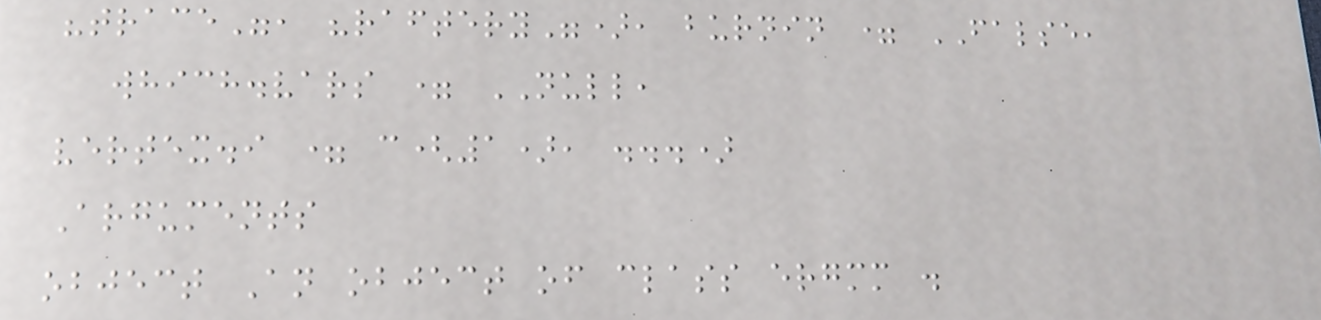"trace", "raftery"), burnin = FALSE,
which.vars = NULL,
vertex.i = c(1), ...)
Arguments
object An object of class ergmm .
